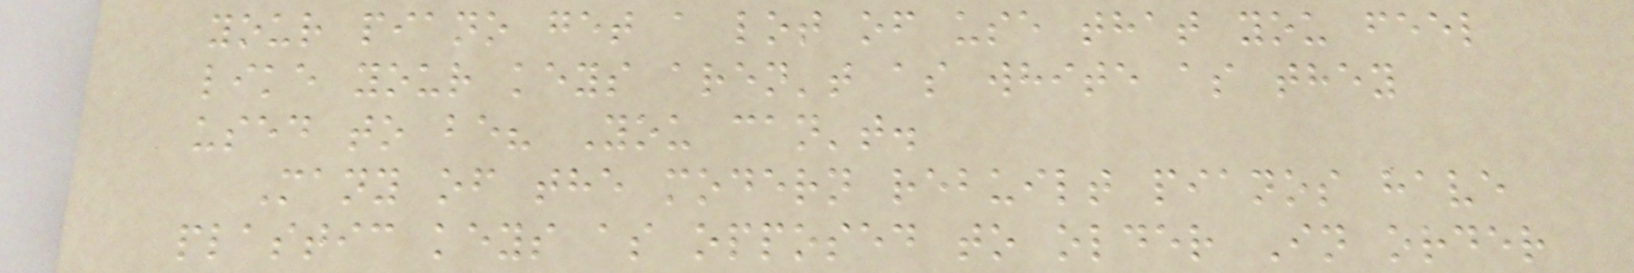your piano get a lot of use that you feel
like your keys aren't as white as they
used to be? You can't.
Many of the modern rebuilt pianos have
plastic keys as opposed to older In order
